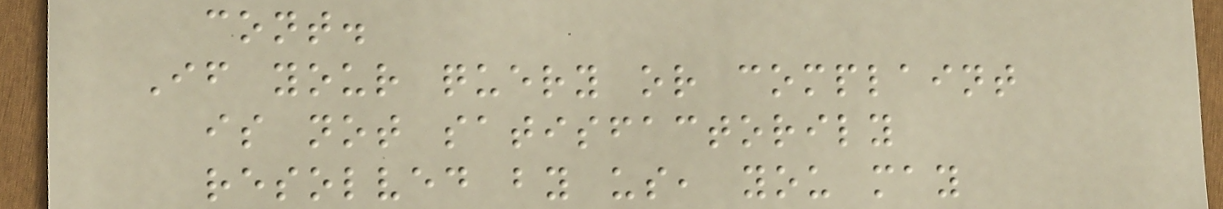cont.
If your query or complaint
is not satisfactorily
resolved by us, you may
